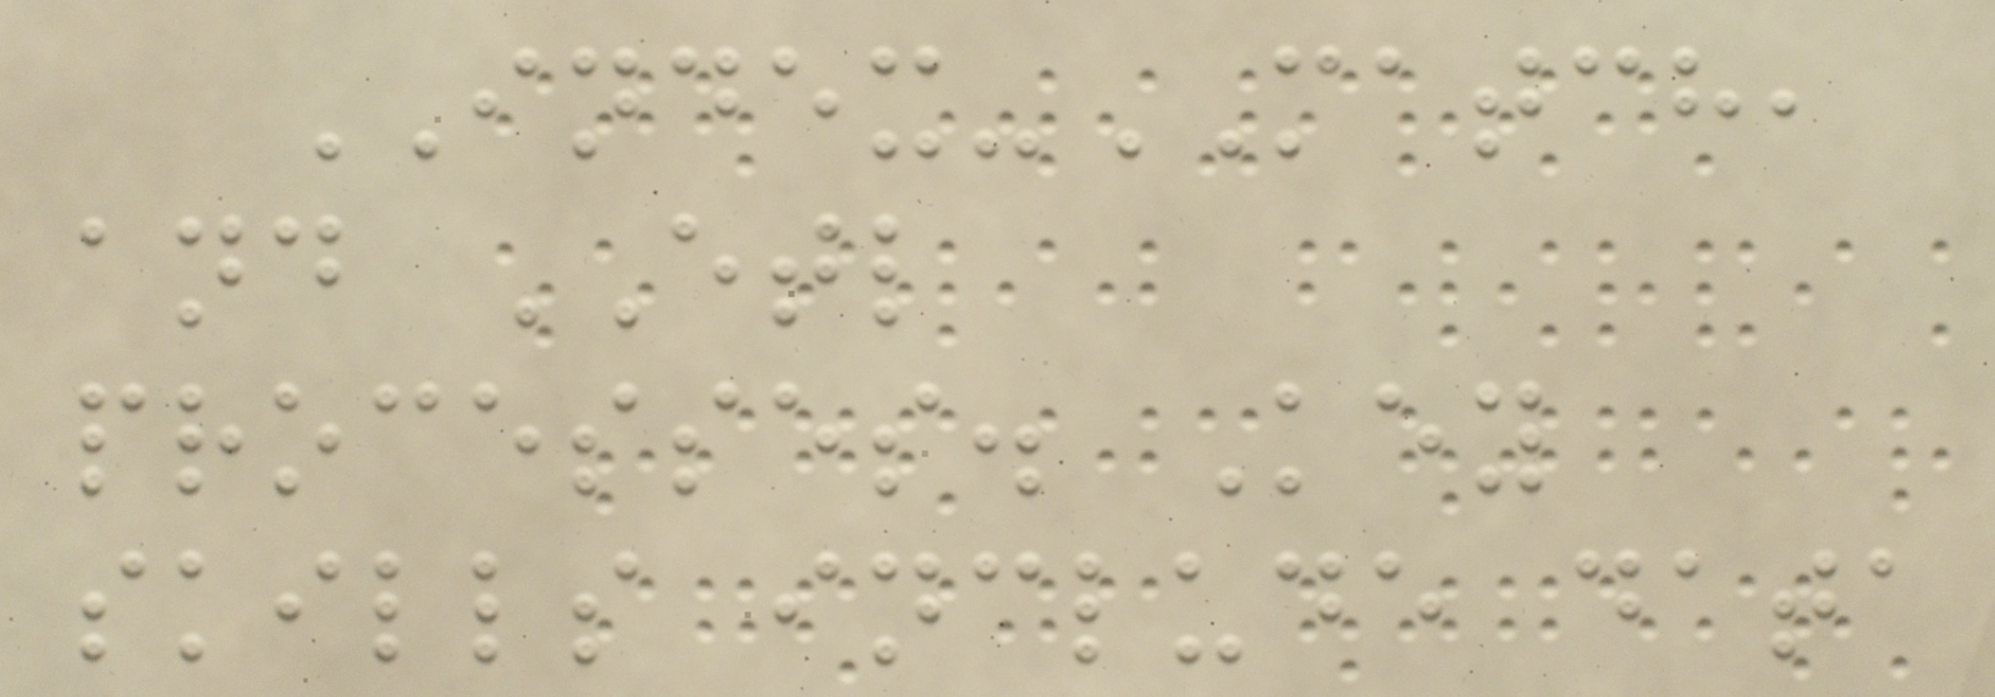INDEX-MATCH,
and ETL
processes. Key
skills include data
